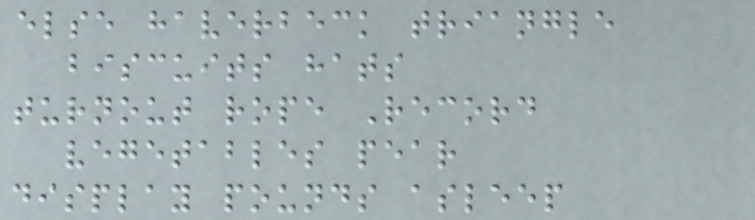else haverbeck triangle
biscuits hats
turnout rope Record
vegetables pear
display pounds asleep
